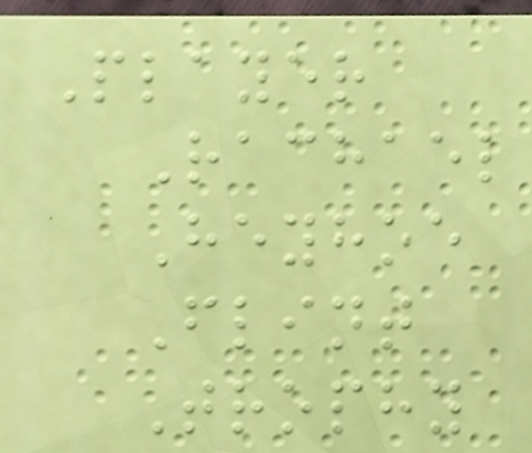Player
Rachael
Heyhoe
Flint
Trophy
